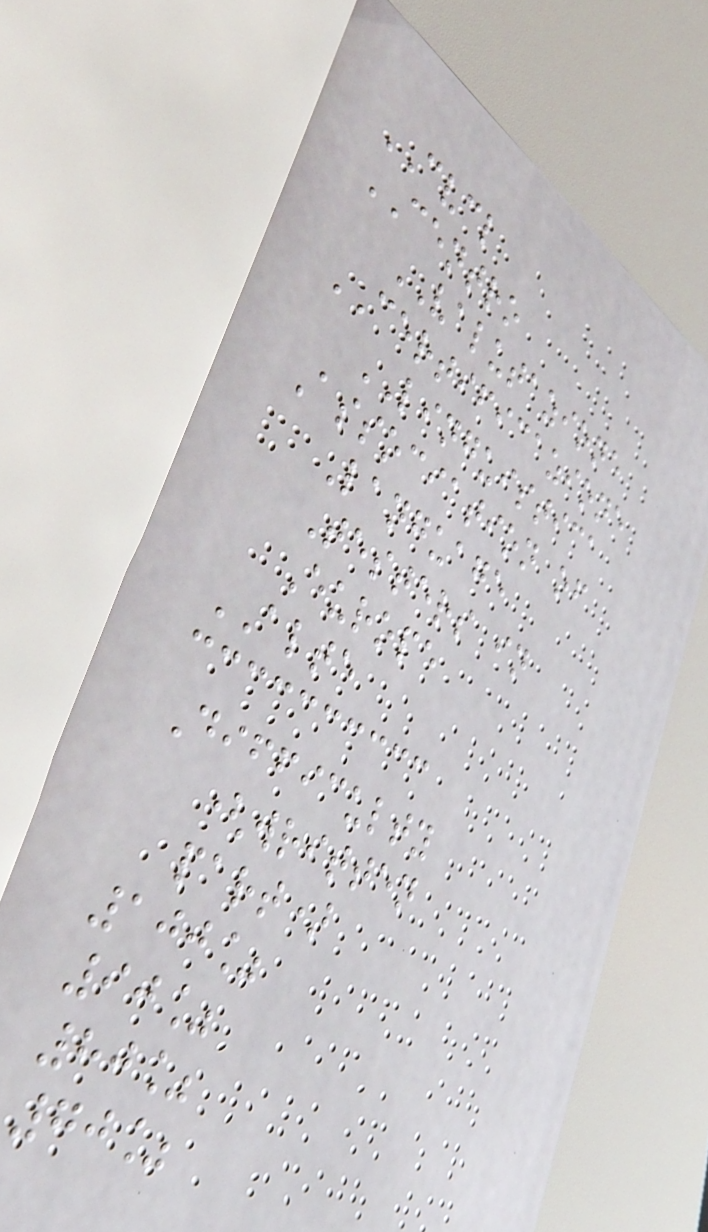CVCL
CENTRO
VALUTAZIONE
CERTIFICAZIONE
LINGUISTICA
Association of
Language
Testers in
Europe
ALTE
Difficulty
(written
part)
100%
90%
80%
70%
